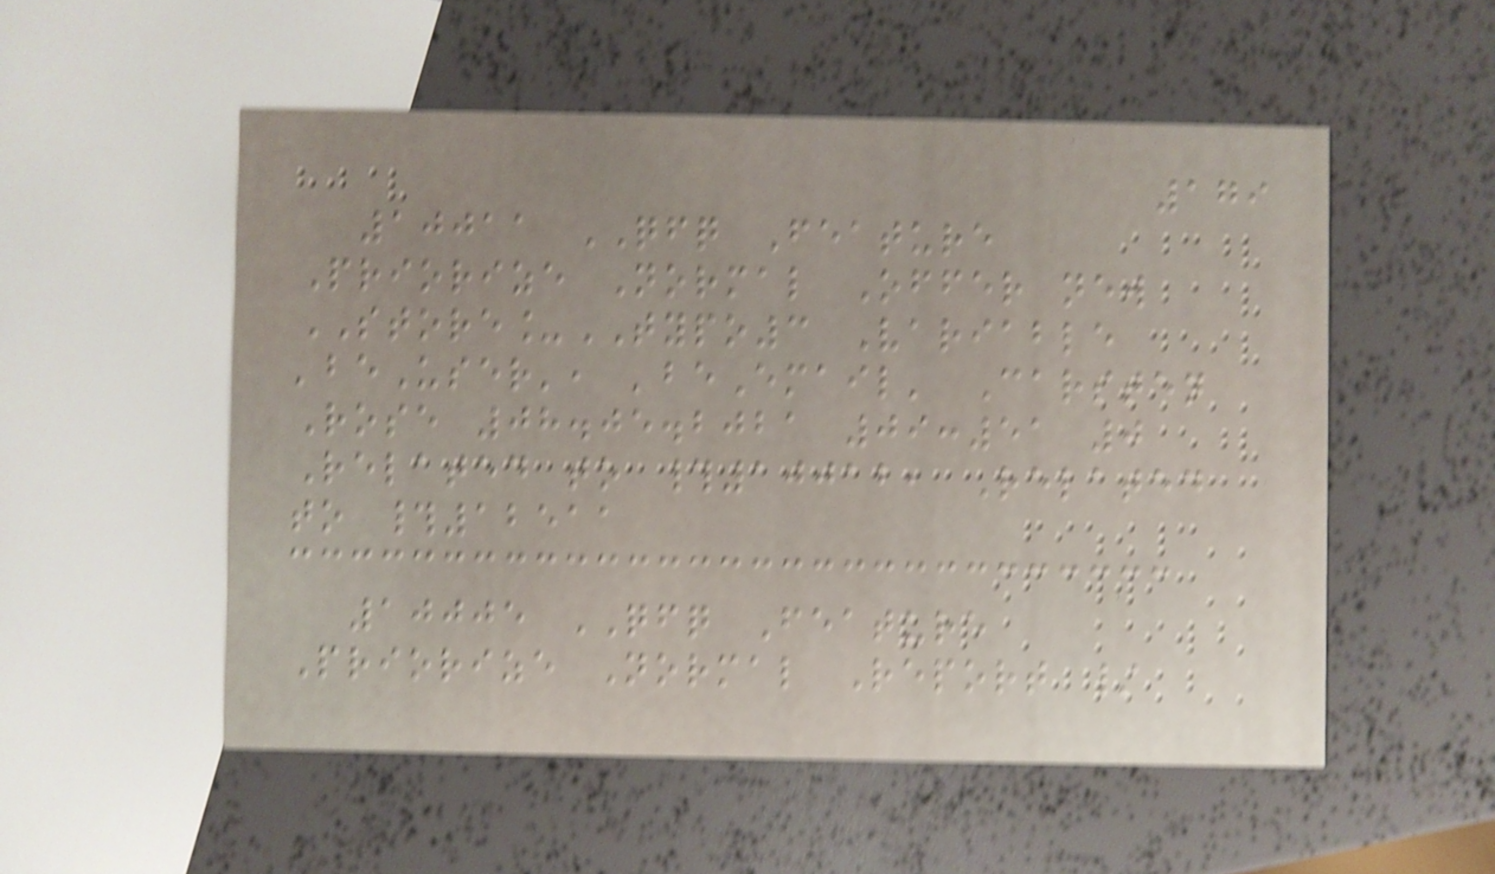179
10011 QFQ Feature
Priorize Normal Offer new
STORE_TYPO3 Variable
'beUser', 'beEmail' Carsten
Rose 08.05.2021 09:51 0
Related to #10012, Related
to #12511
10005 QFQ Feature
Priorize Normal Report /
